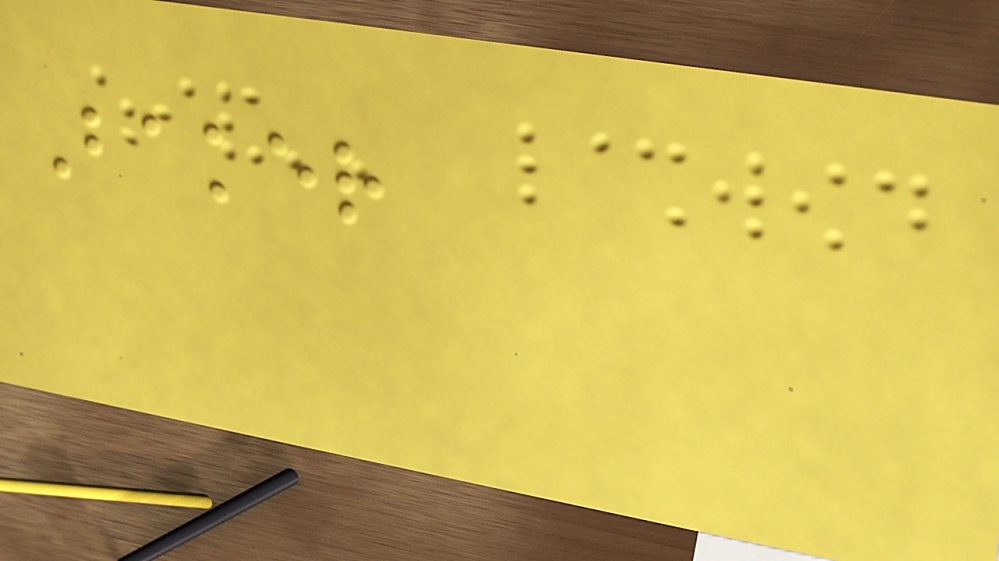Baker
